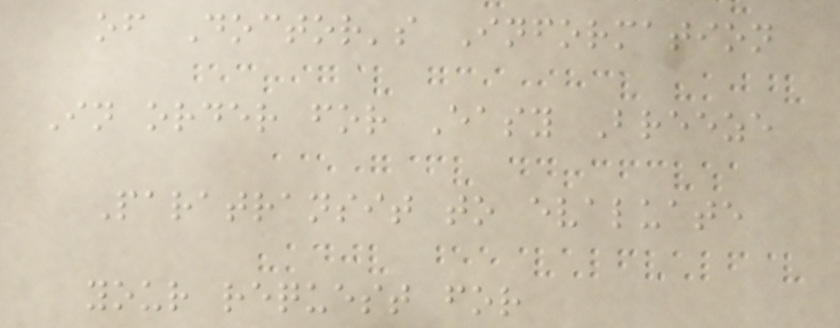of Doctor's Information
In order for Easy Breeze
Paratransit to evaluate
your request for
